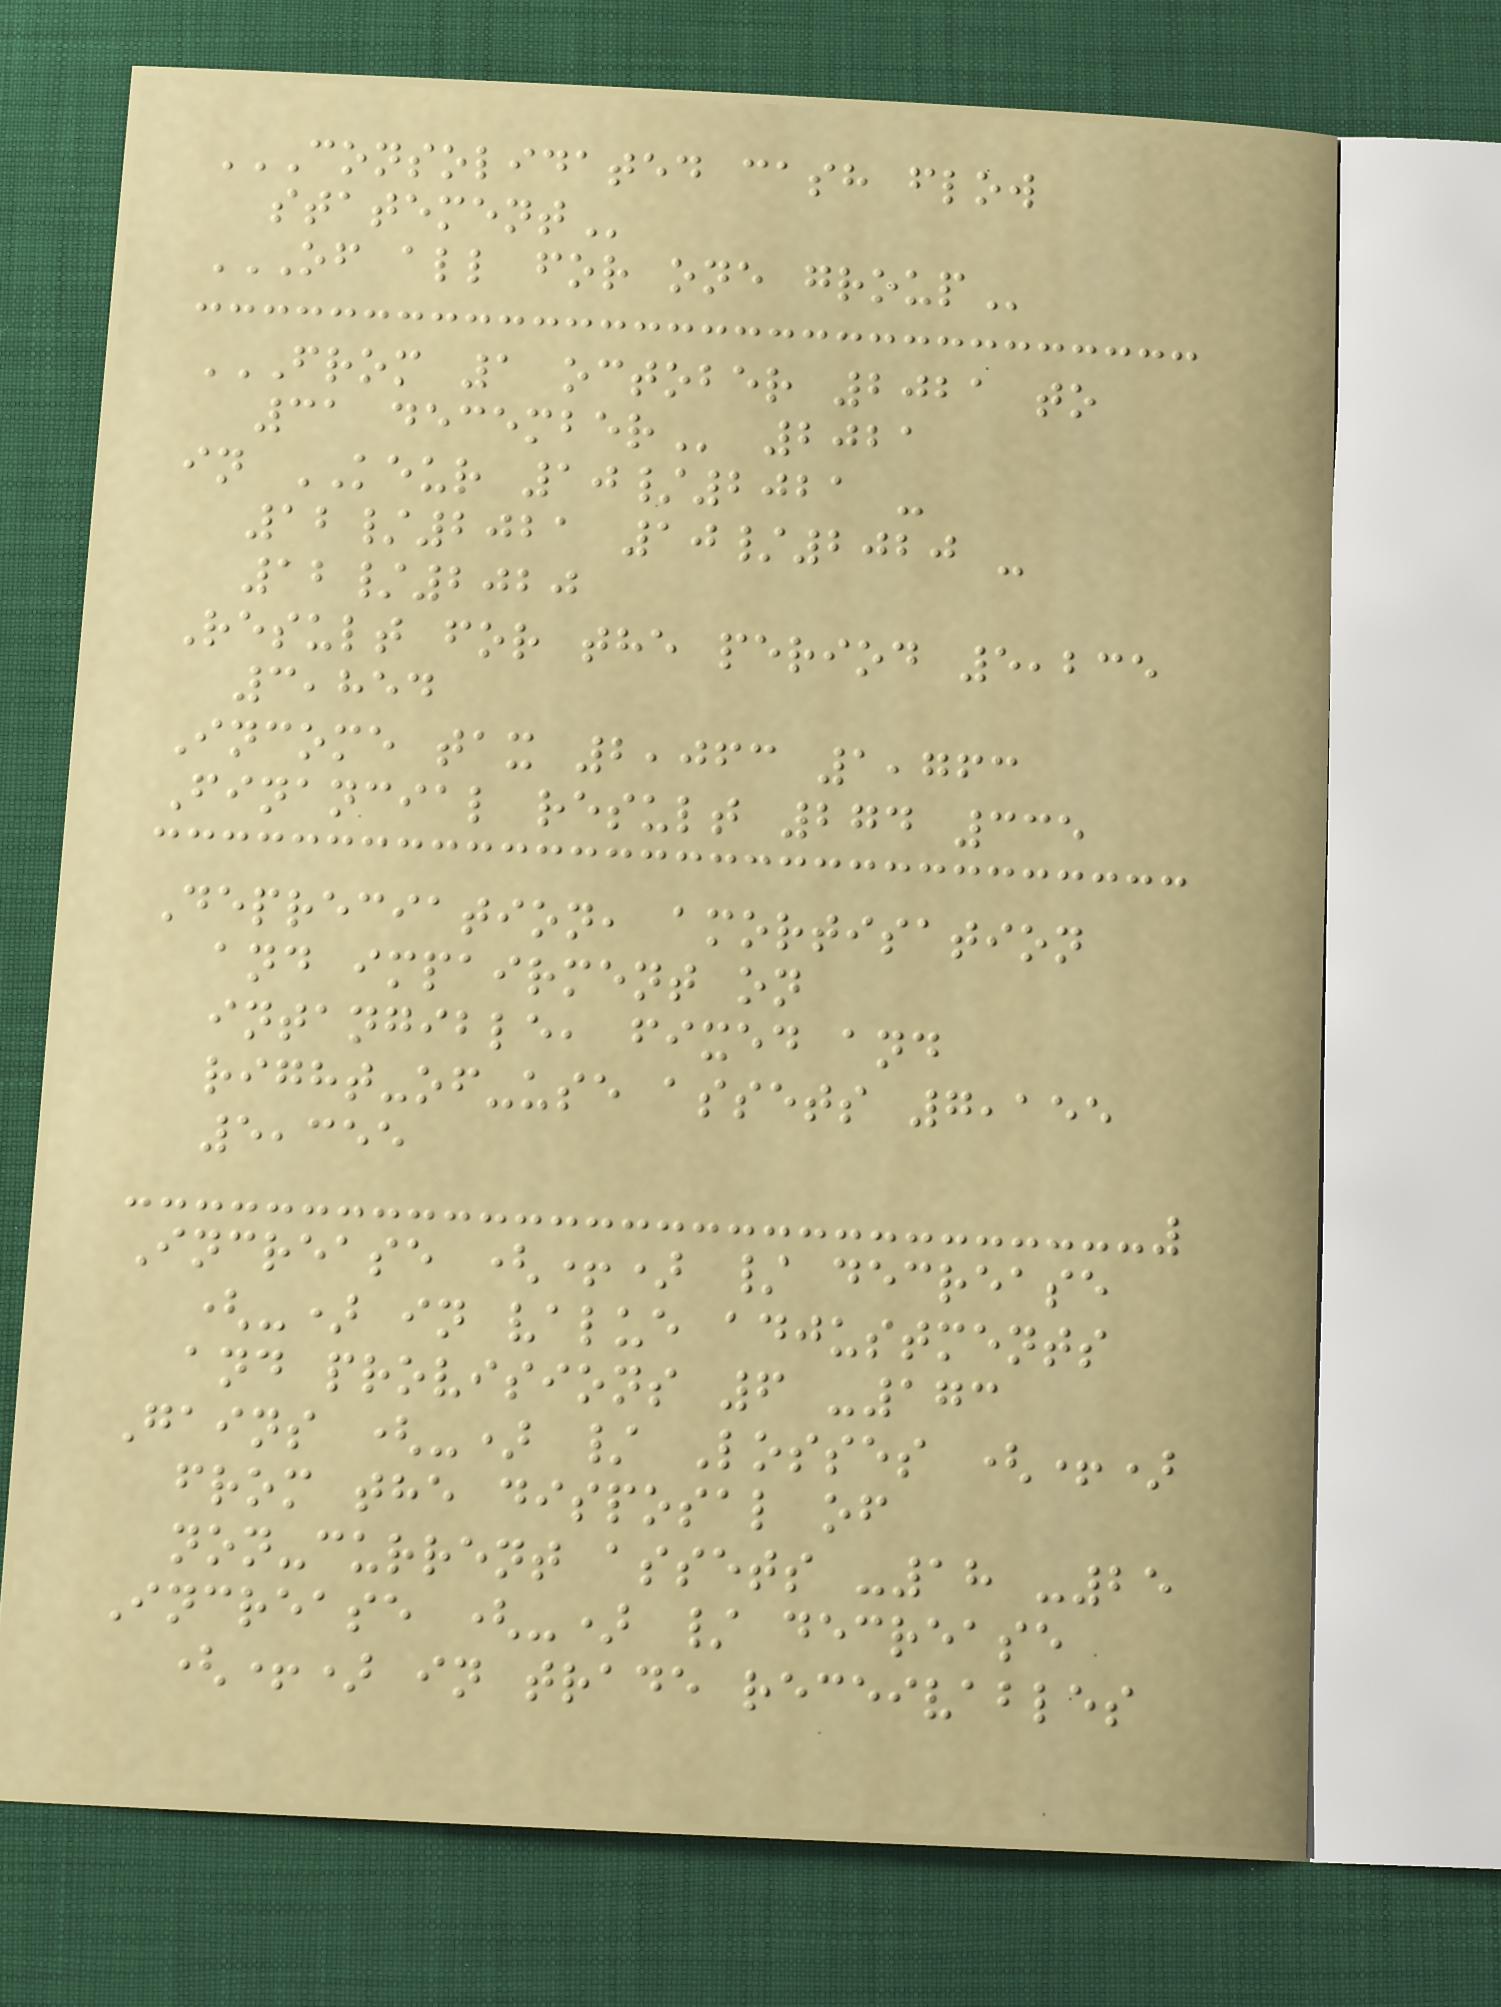CONSOLIDATED CASH FLOW
STATEMENT
OF ALL FOR ONE GROUP
FROM 1 OCTOBER 2021 TO
31 DECEMBER 2021
in KEUR 10/2021 -
12/2021 10/2020 -
12/2020
Result for the period 5,235
3,854
Income tax 2,063 1,763
Financial result 274 335
Depreciation, amortisation
and impairment on
intangible, fixed and
right-of-use assets 7,155
5,355
Increase (+) / decrease
(-) in value adjustments
and provisions 6 -173
Gains (-) / Losses (+)
from the disposal of
non-current assets -18 -25
Increase (-) / decrease
(+) in trade receivables
